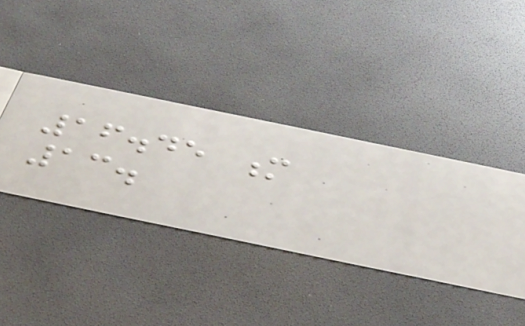16.45 m
13.
